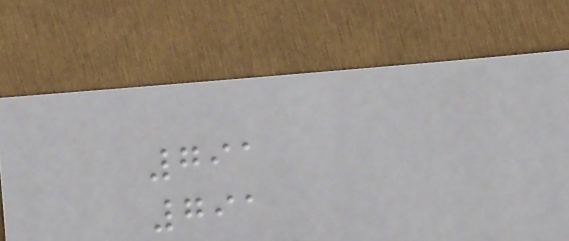791
791
